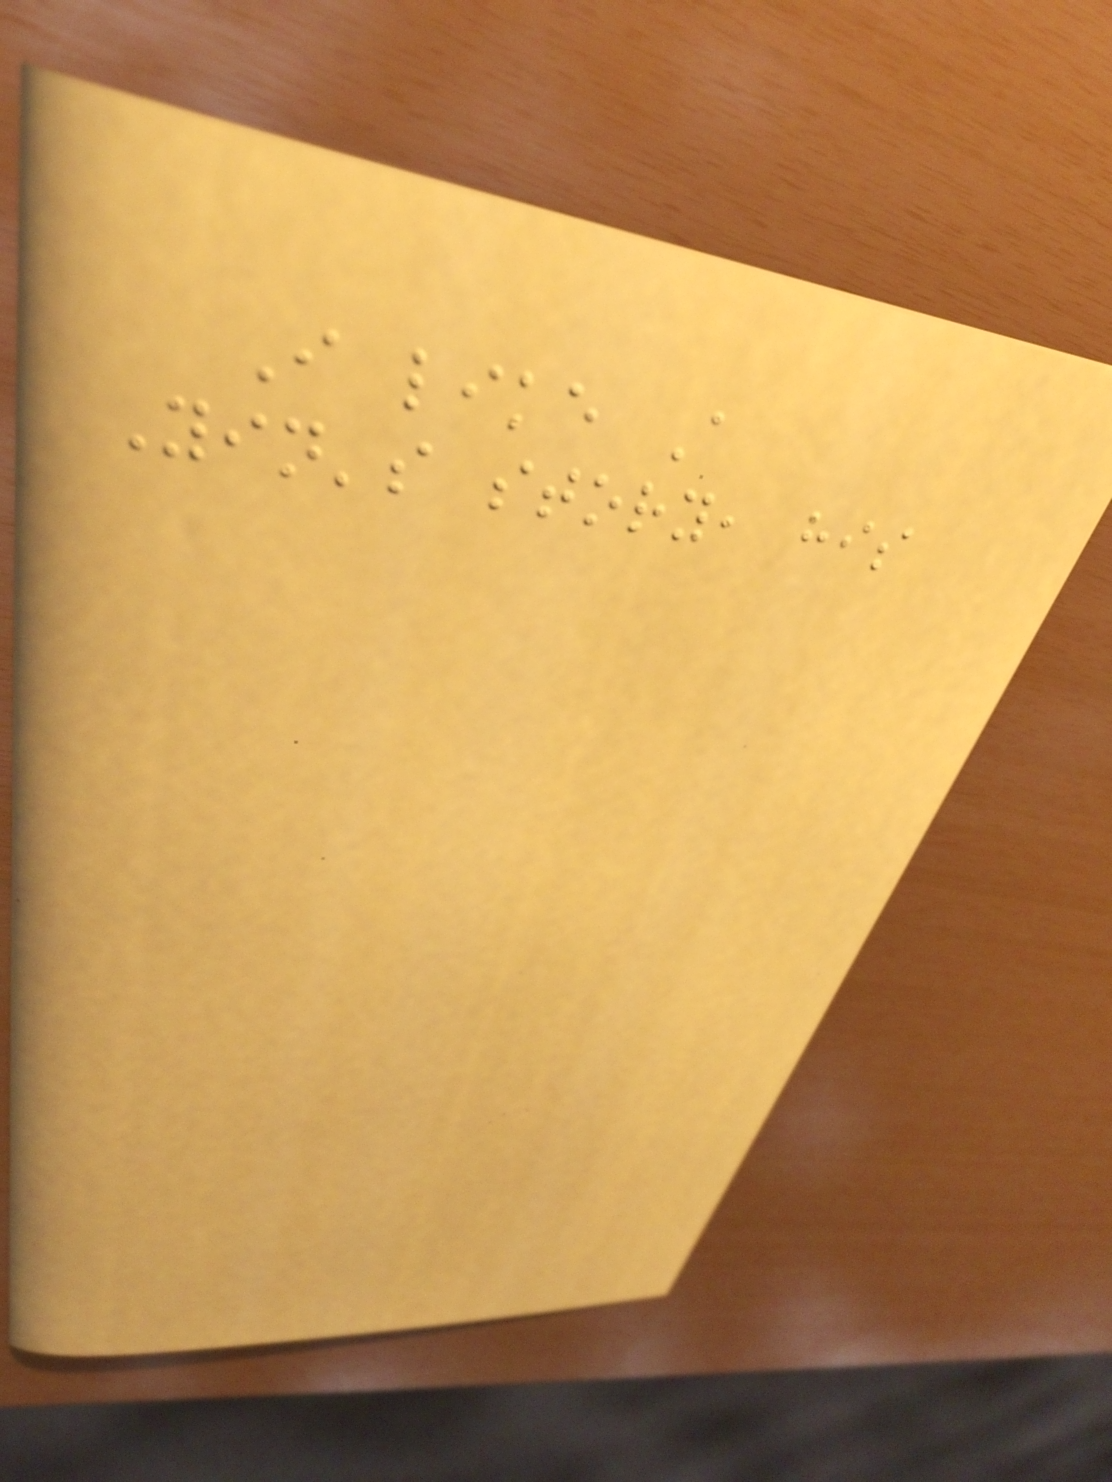I like A
Yin's story, his
